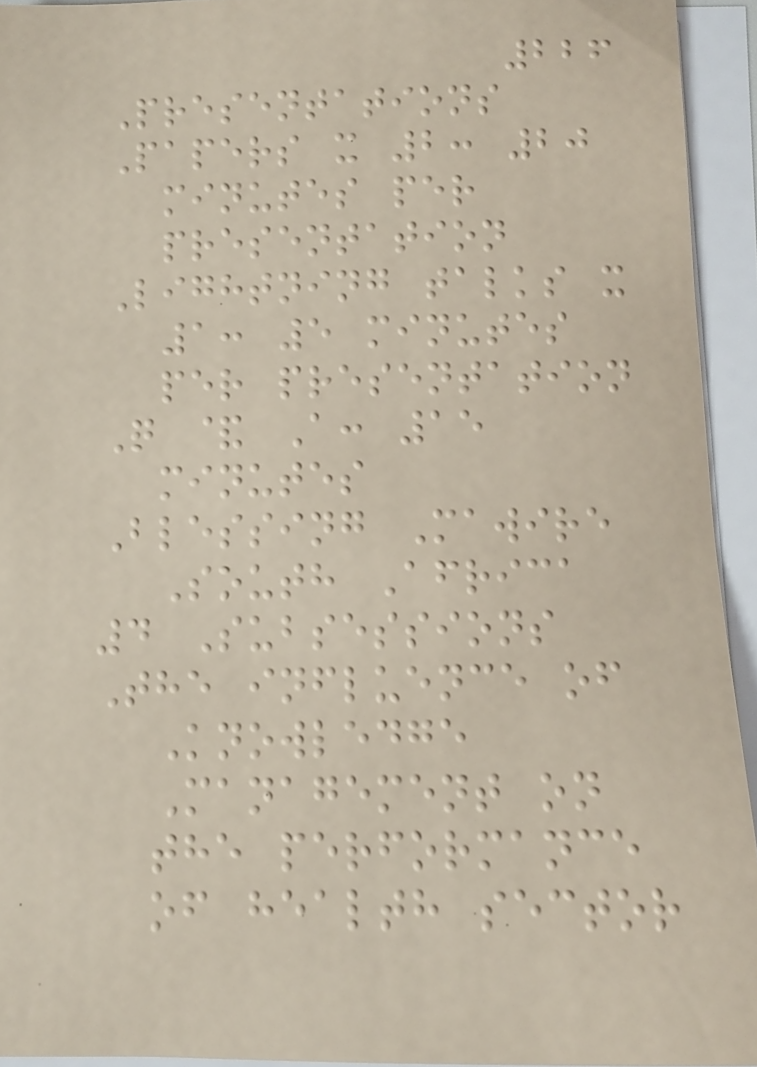226
Presentations
Papers x 2: 20
minutes per
presentation
Lightning talks x
1: 5 minutes
per presentation
Q & A: 15
minutes
Blessing Mawire
South Africa
4 Subsessions
The influence of
Knowledge
Management on
the performance
of health sector
